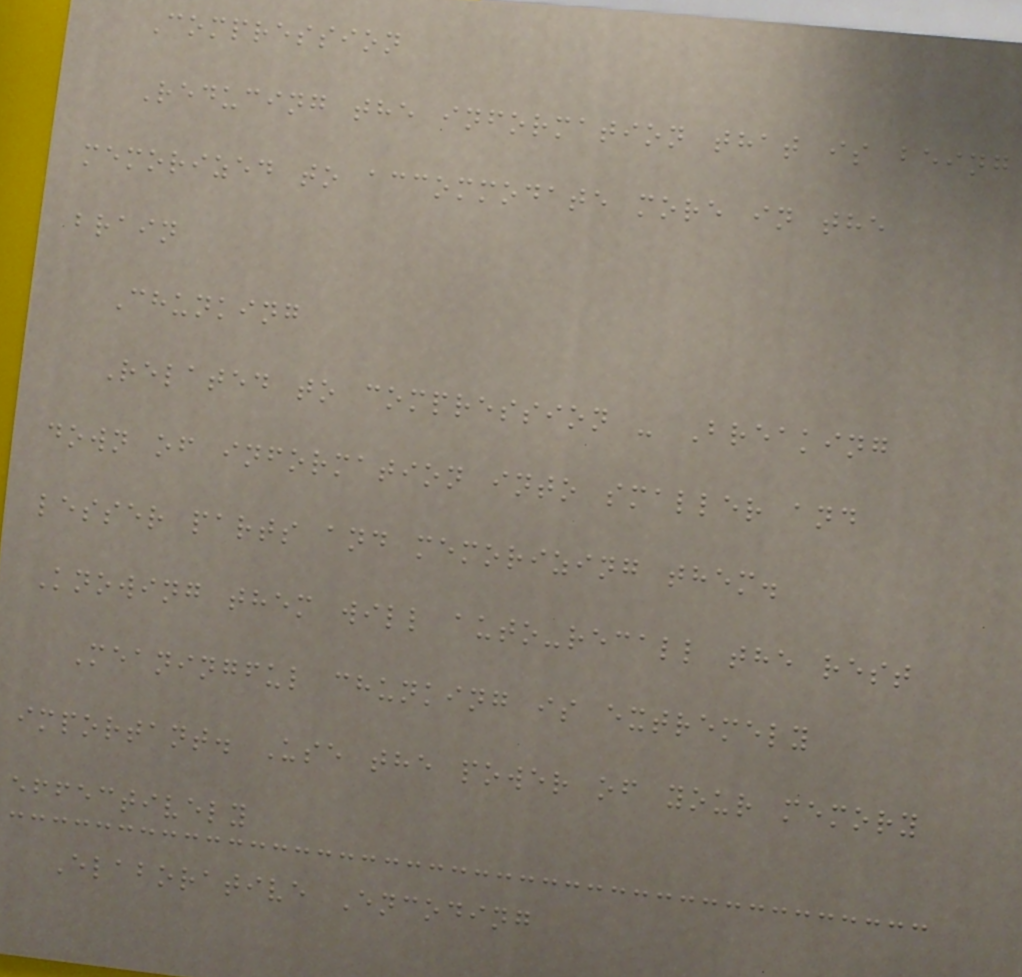Compression
Reducing the information that is being
memorized to accommodate more in the
brain
Chunking
Related to compression - Breaking
down of information into smaller and
lesser parts and memorizing them.
Knowing them will auto-recall the rest
Meaningful chunking is extremely
important. Use the power of your memory
effectively
Elaborative Encoding
